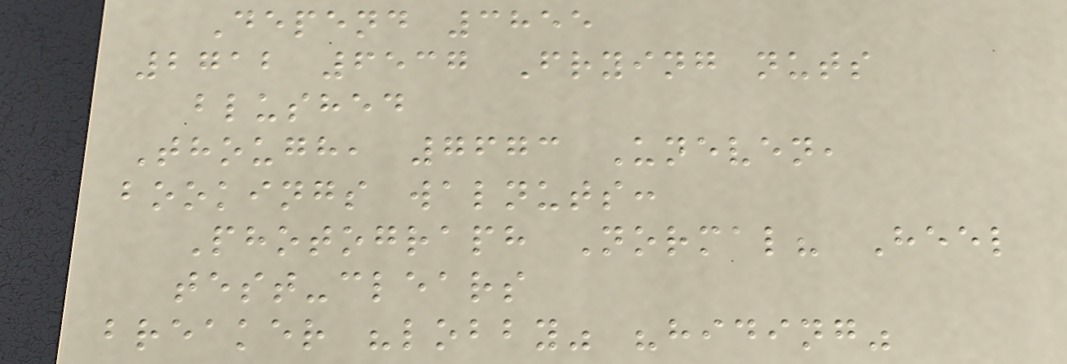Depend 3855
2712 6537 Frying nuts
blushed
Though, 7673 Uneven,
bookings walnuts:
Photograph Normal? Heel
test-clears
breaker "lobby" "hiding"
